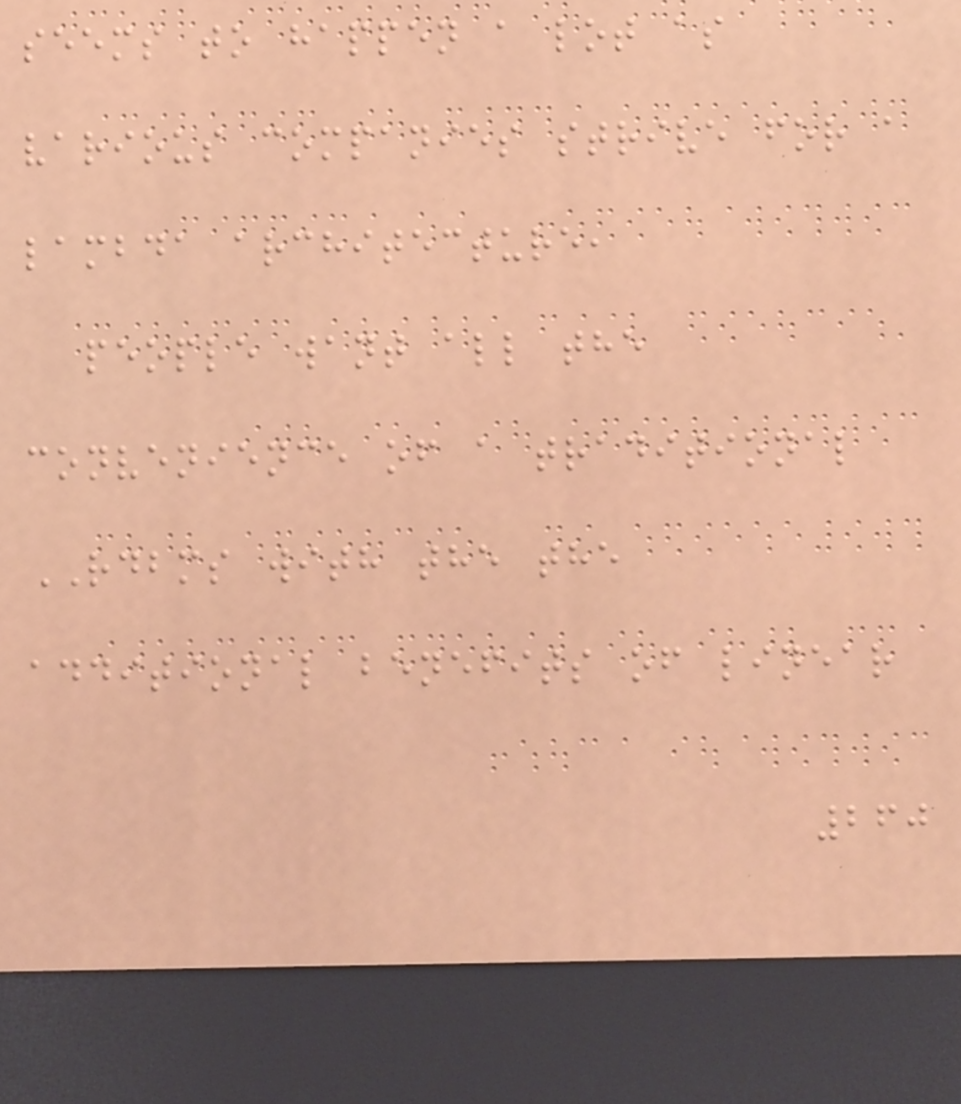seems to happen a lot as
various companies strive for a
lambda architecture,
people want all the
convenience of a traditional
RDBMS with the the
additional benefits of linear
260
